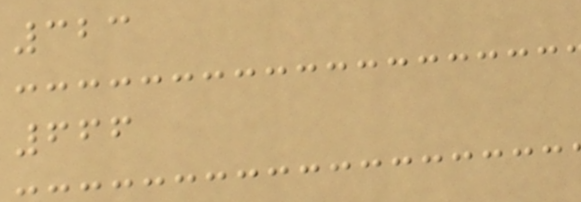323
666
